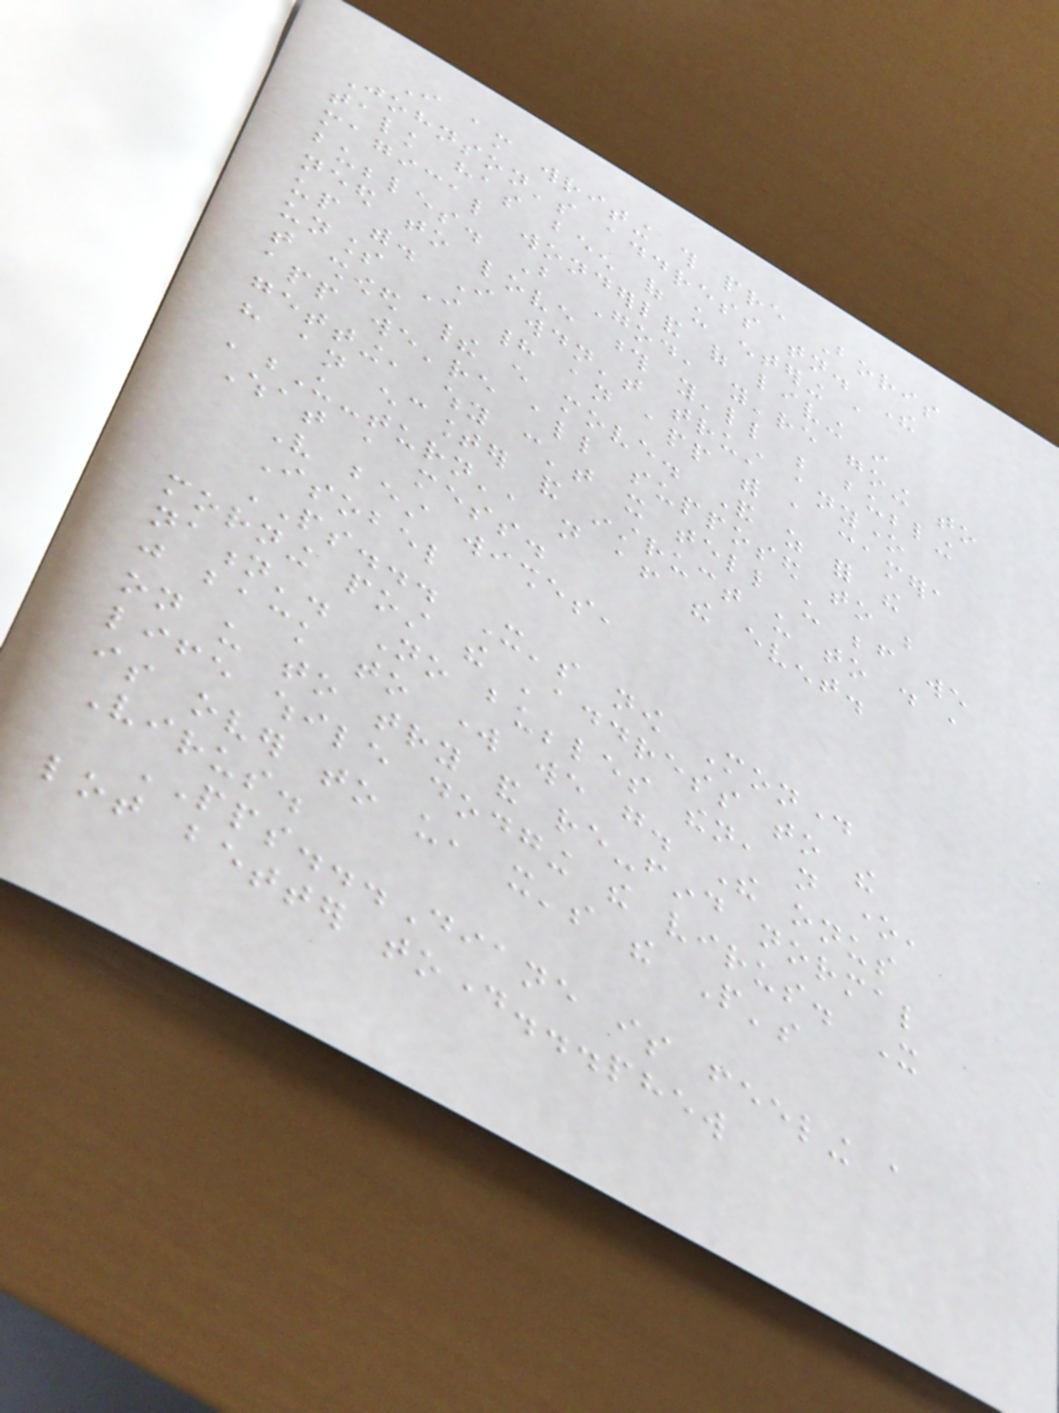I am writing this pre Boris
Johnson's address tonight. The
talk has been of us entering a
magical wonderland of living in
bubbles. But God, you're going to
need to love those you'll be bubbling
up with. I wouldn't trust anyone
unless I had an app with a camera
that showed their every move. And as for the
app we're all supposed to be
getting, why can't it tell us before we
have an encounter and instruct us to do a
'U-turn', not after the event.
What a mess.
Very best wishes,
Isobel
PS... It's now Monday
morning post the 'address to the
nation'. No bubbles then, not one,
just back to work we go. The onus
on us to try and re-find normal
life while dodging the virus. It
is over to us, it's the People's
Virus.
PPS...Diane is feeling a
lot better today...phew
